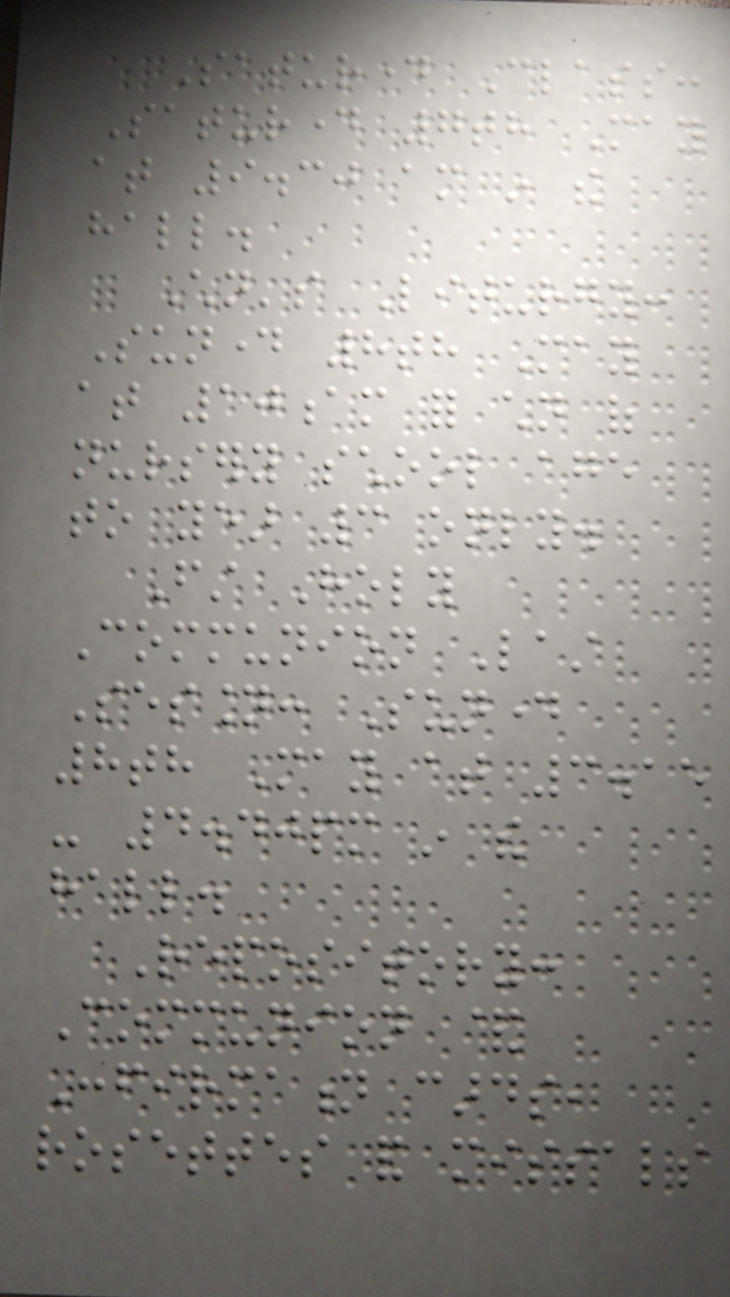Saturday Class:
Saturday 7th May
at 9.30 am in the
hall.
Children's Liturgy:
Sunday 8th May
at 10am for children of
nursery school age
to year 3 only.
First Holy
Communion Last
Session: Sunday
8th May at 3.15
- 4.40pm in the
hall.
Repository:
Communion &
Confirmation cards,
rosettes and missals
